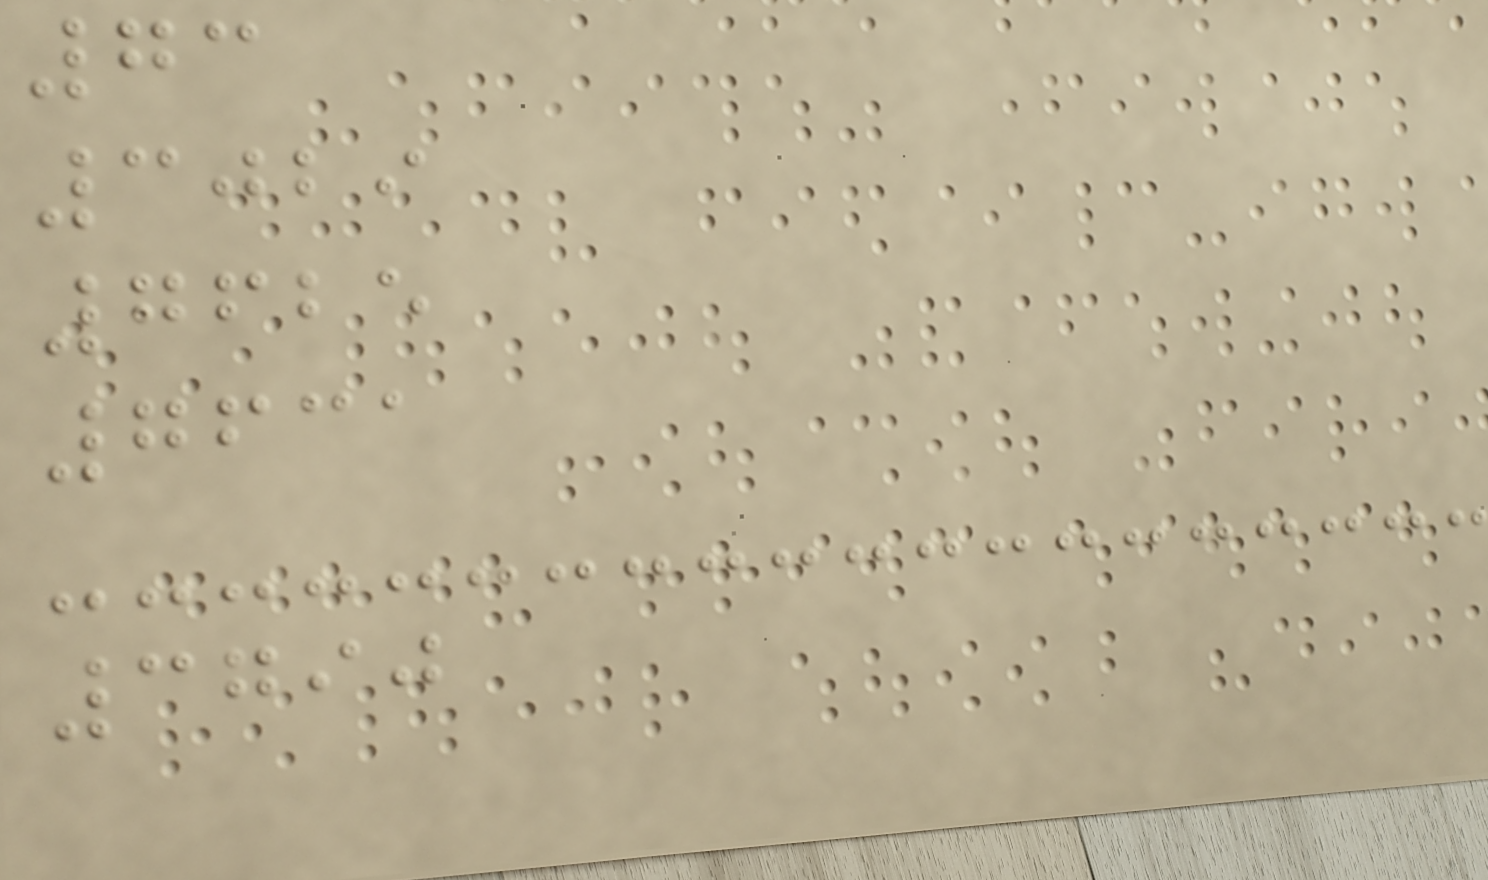73
3029
7625
7631
3790
